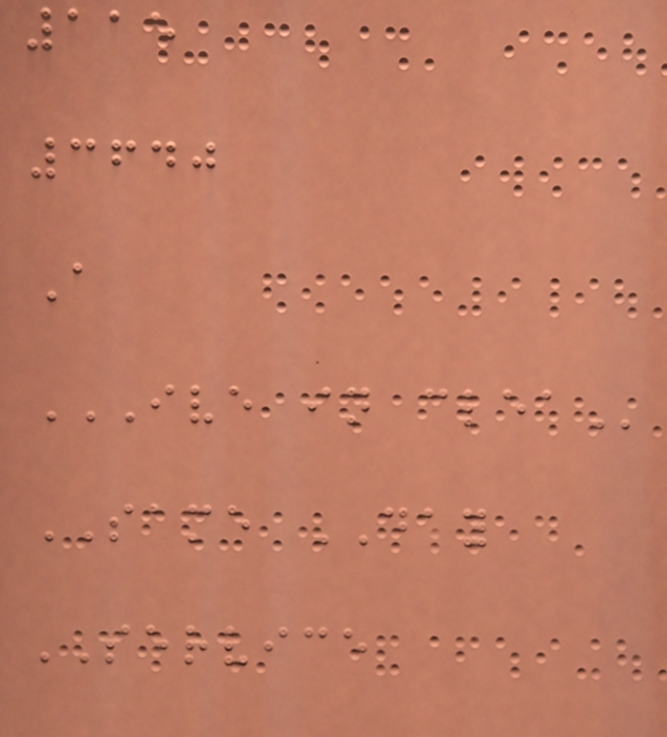115
3640
A
IVE IN CLEA
SAME DAY
SERVICE
